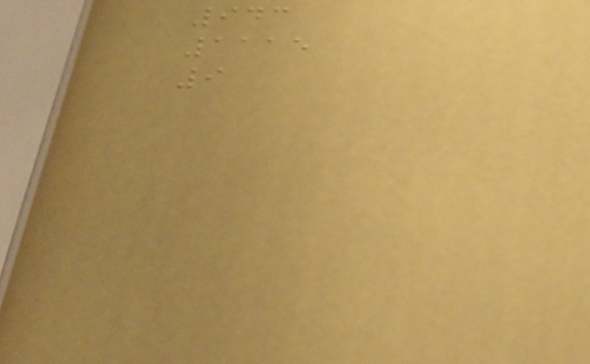943
1115
9
